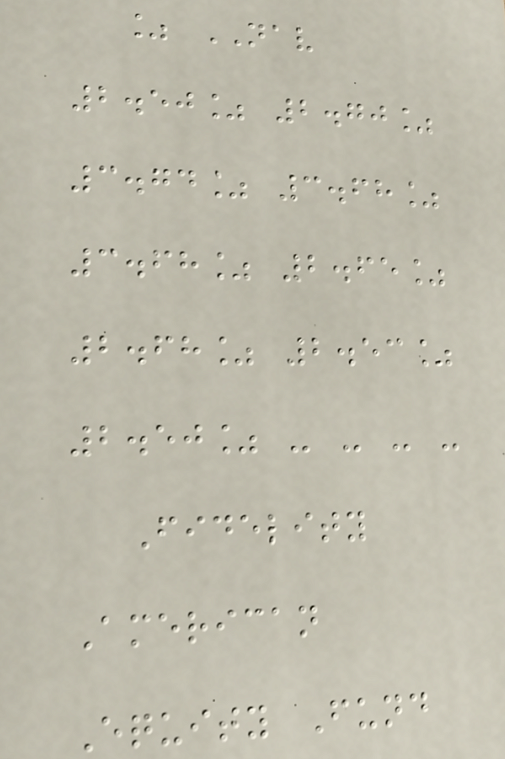% NAV
2.50% 2.70%
3.74% 3.68%
3.68% 2.65%
2.68% 2.53%
2.50% - - - -
Fidelity
American
Equity Fund
